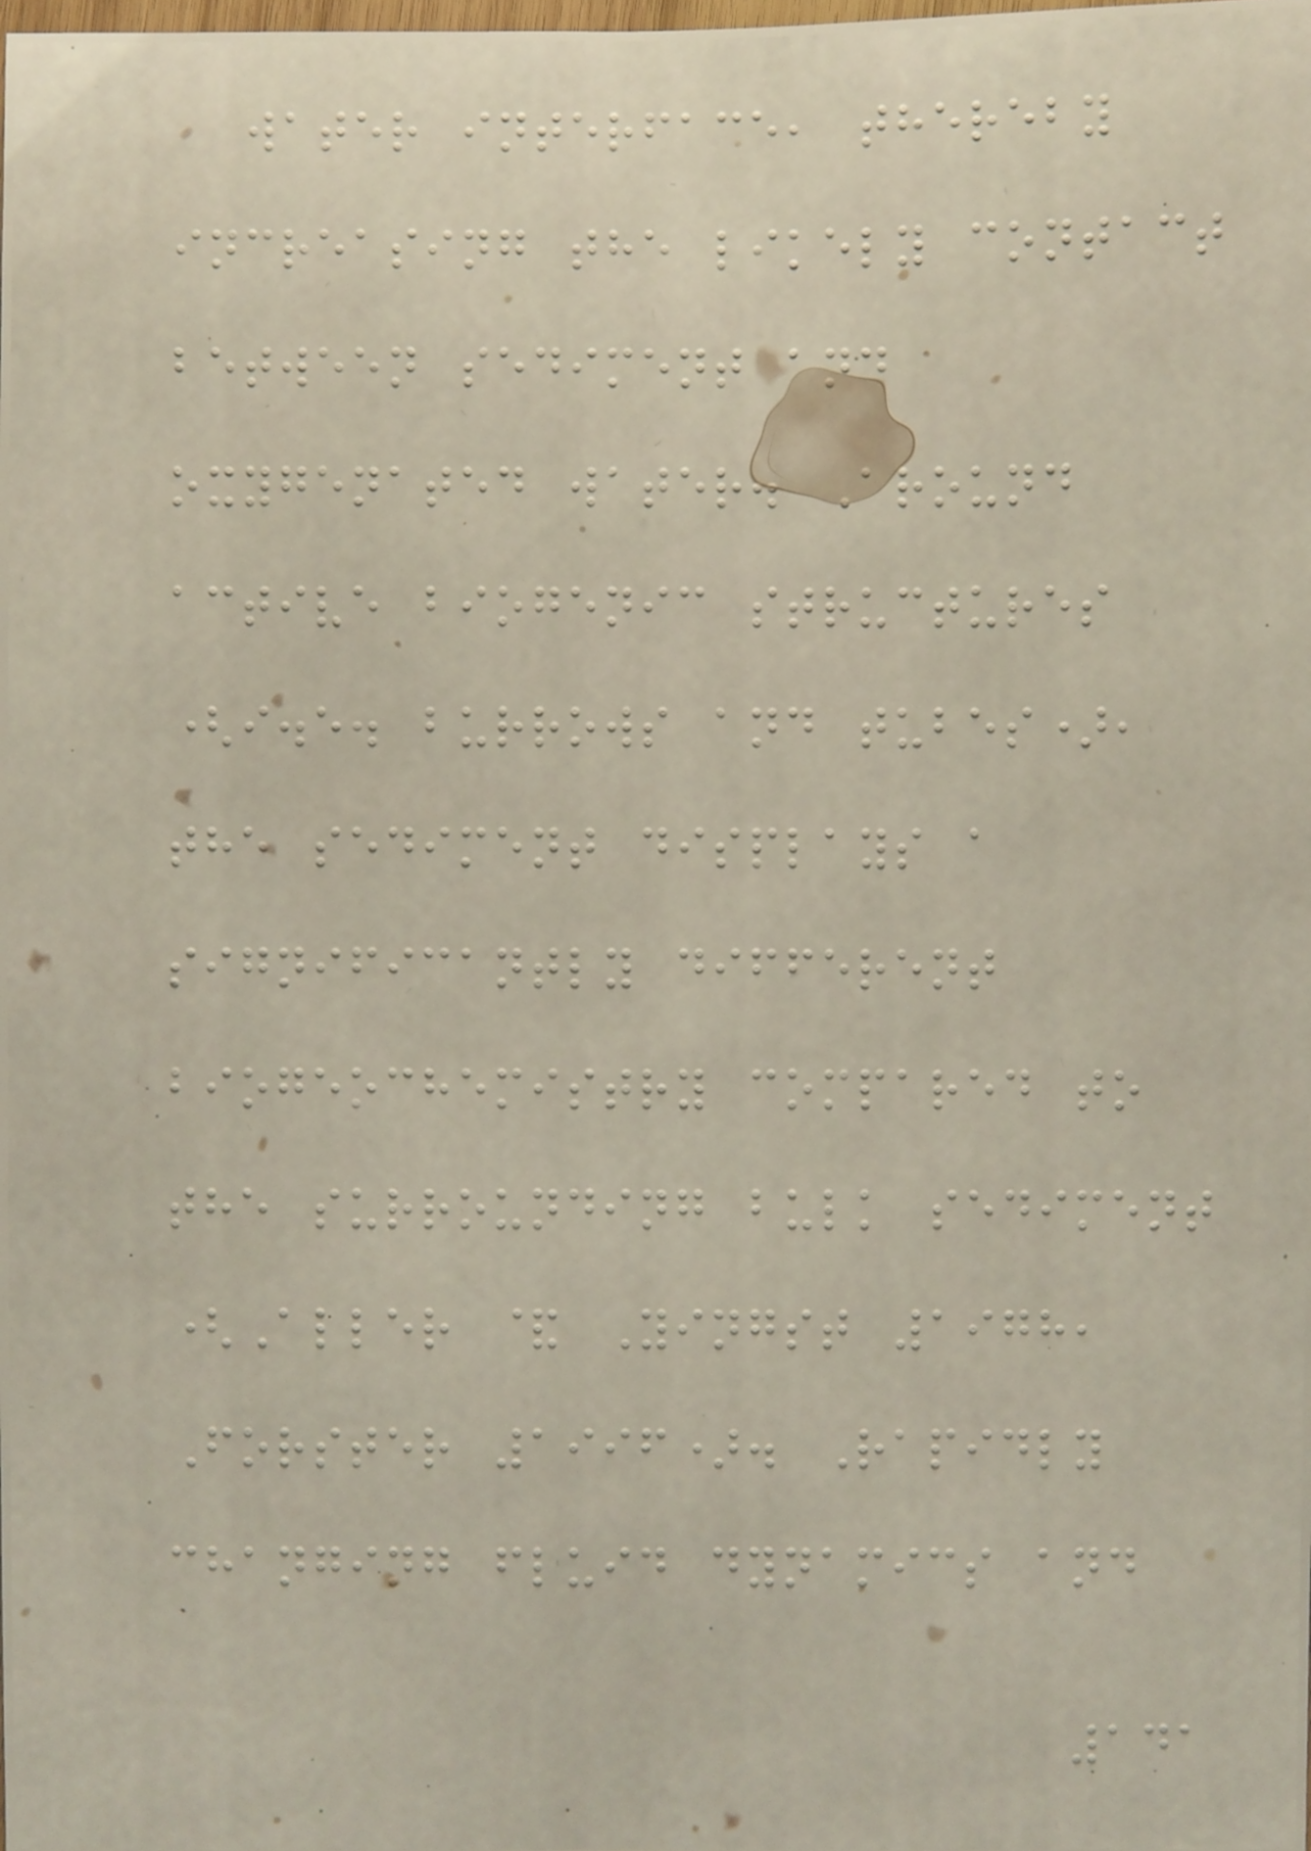water interface, thereby
increasing the likely contact
between sediment and
oxygenated water. Around
active biogenic structures
(i.e. burrows and tubes),
the sediment displays a
significantly different
biogeochemistry compared to
the surrounding bulk sediment
(Aller & Yingst 1978,
Forster 1996). Rapidly
changing fluid dynamics and
141
